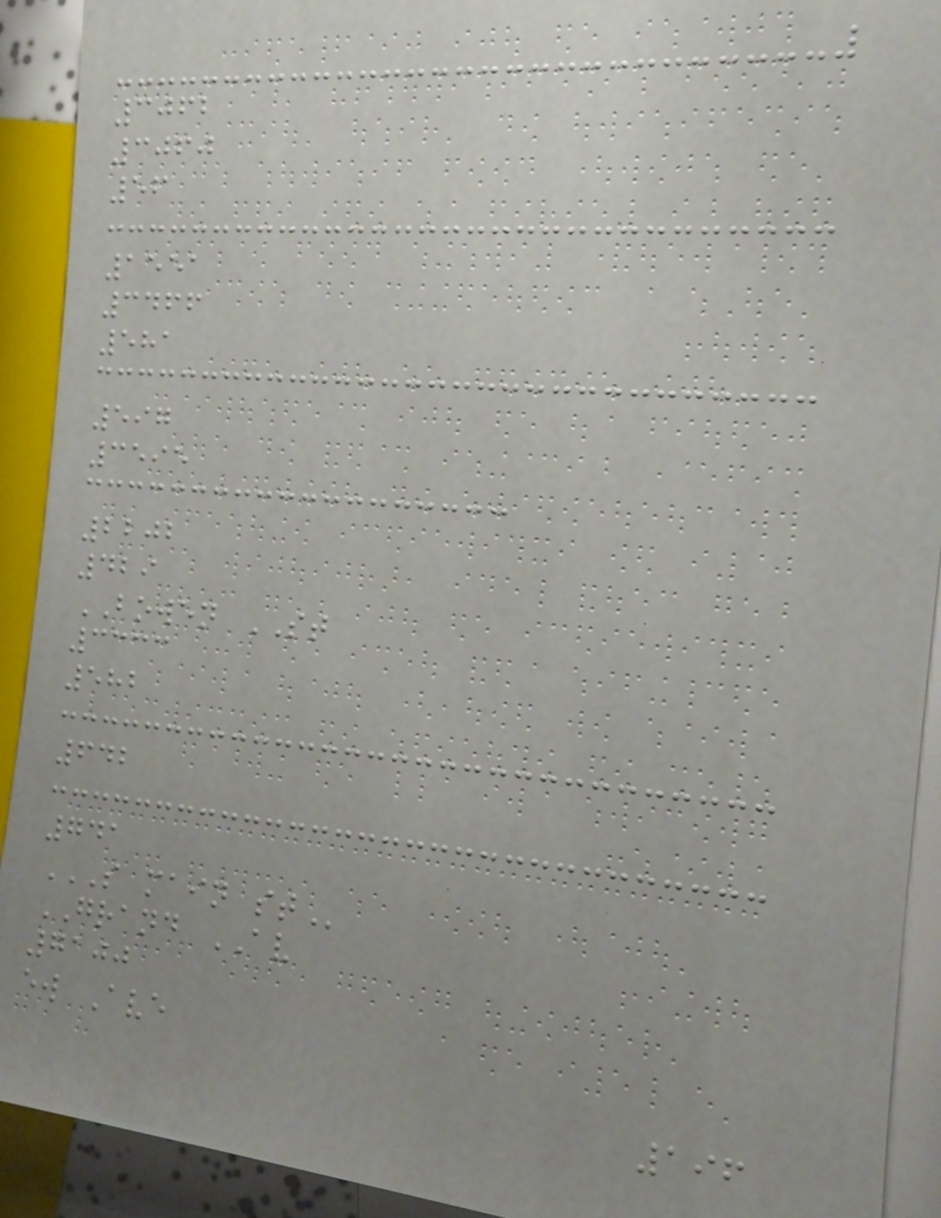3062
3060
56
1551
3466
581
597
3595
2202
429
BOWEN ST
3333
582
642
741
S MAIN ST
GRAND AV
7100
ew Ave
196
